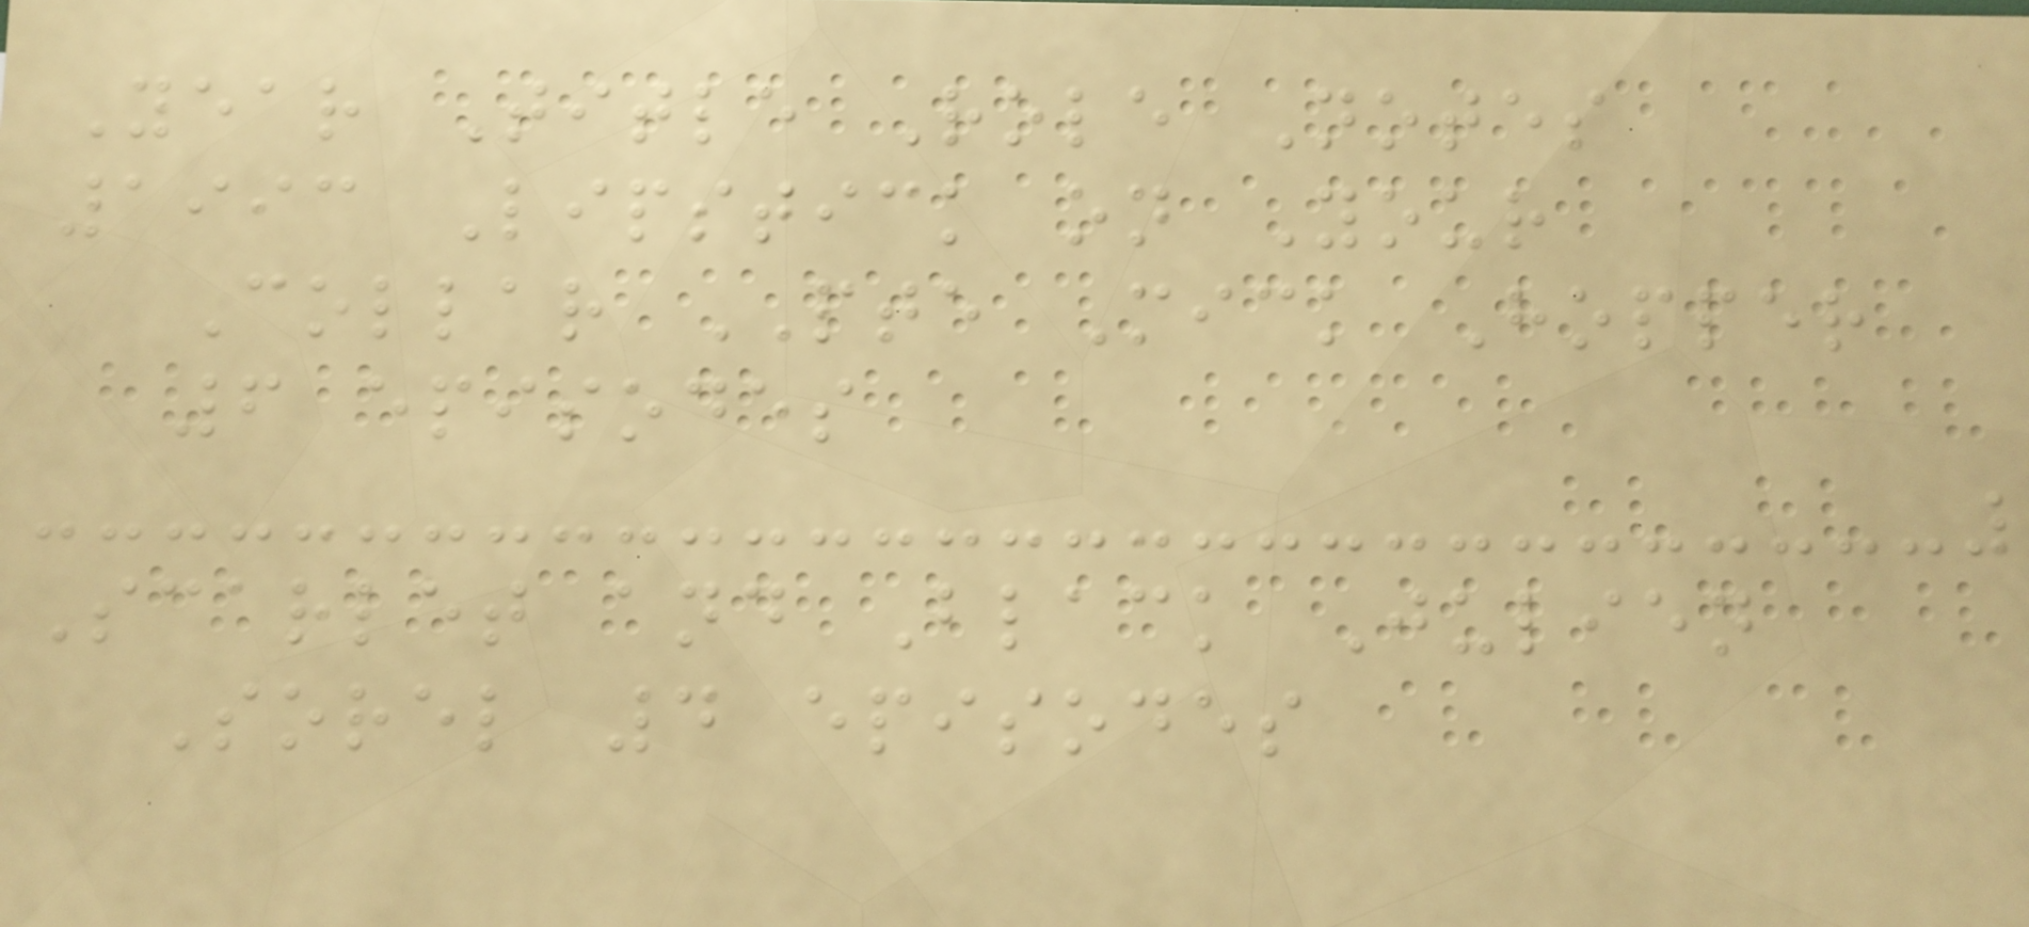Year Title Role Notes
1993 Lipstick on Your
Collar PTE Mick Hopper
6 episodes
Scarlet and Black Julien
Sorel 4 episodes
